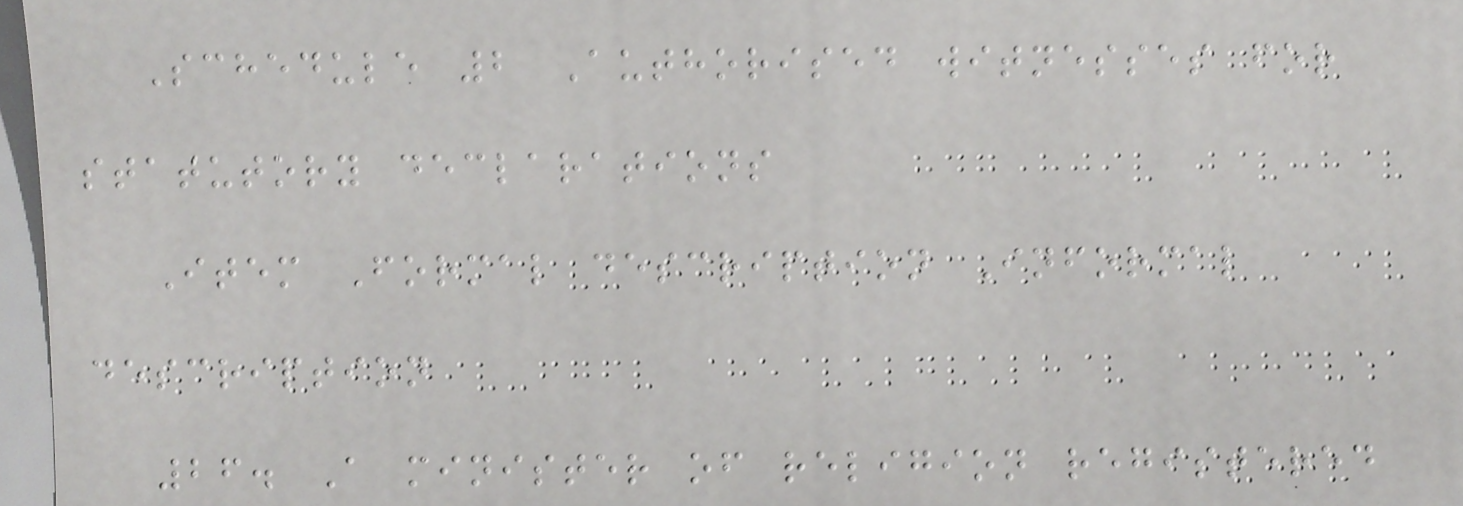Schedule 2 Authorised witnesses for
statutory declarations
Item Formal description Informal
description
26. A minister of religion registered
